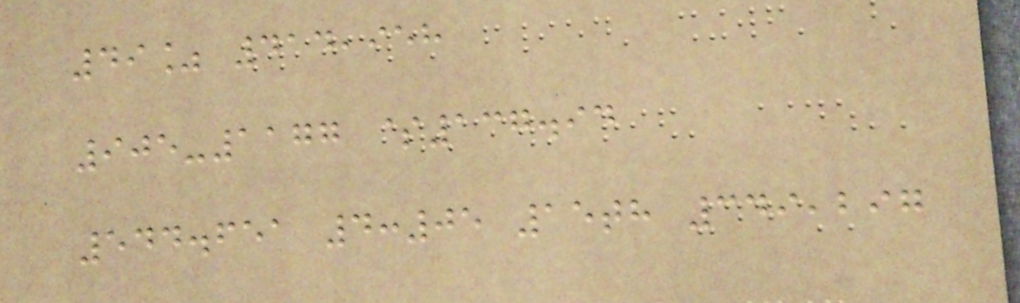49% 414,958
905-1177 $137.94
544.651 4:05 15th 349,297
